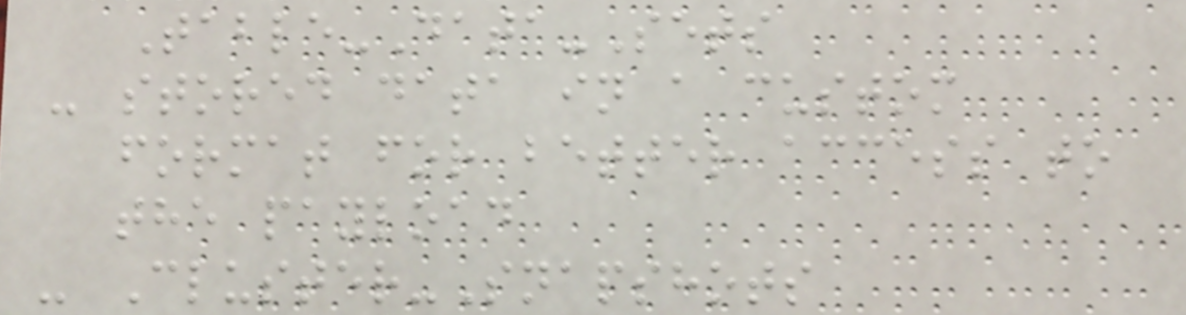Table-Data-Sets
- stored data in a custom
format for better access to
the payload
- Cluster-Snapshots
